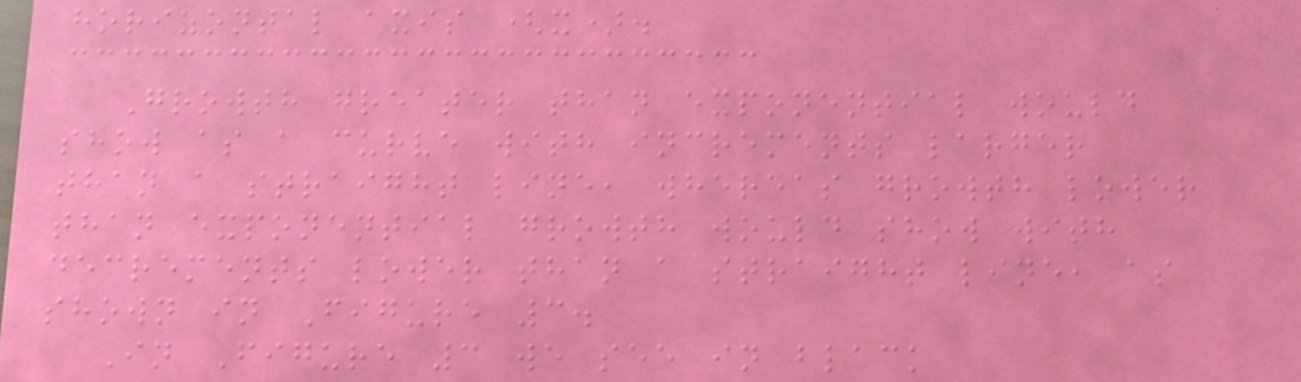horizontal axis (x).
Growth greater than exponential would
show as a curve with increments larger
than a straight line, whereas growth lower
than exponential growth would show with
decrements lower than a straight line, as
shown in Figure 3.
In Figure 3 we see in black
